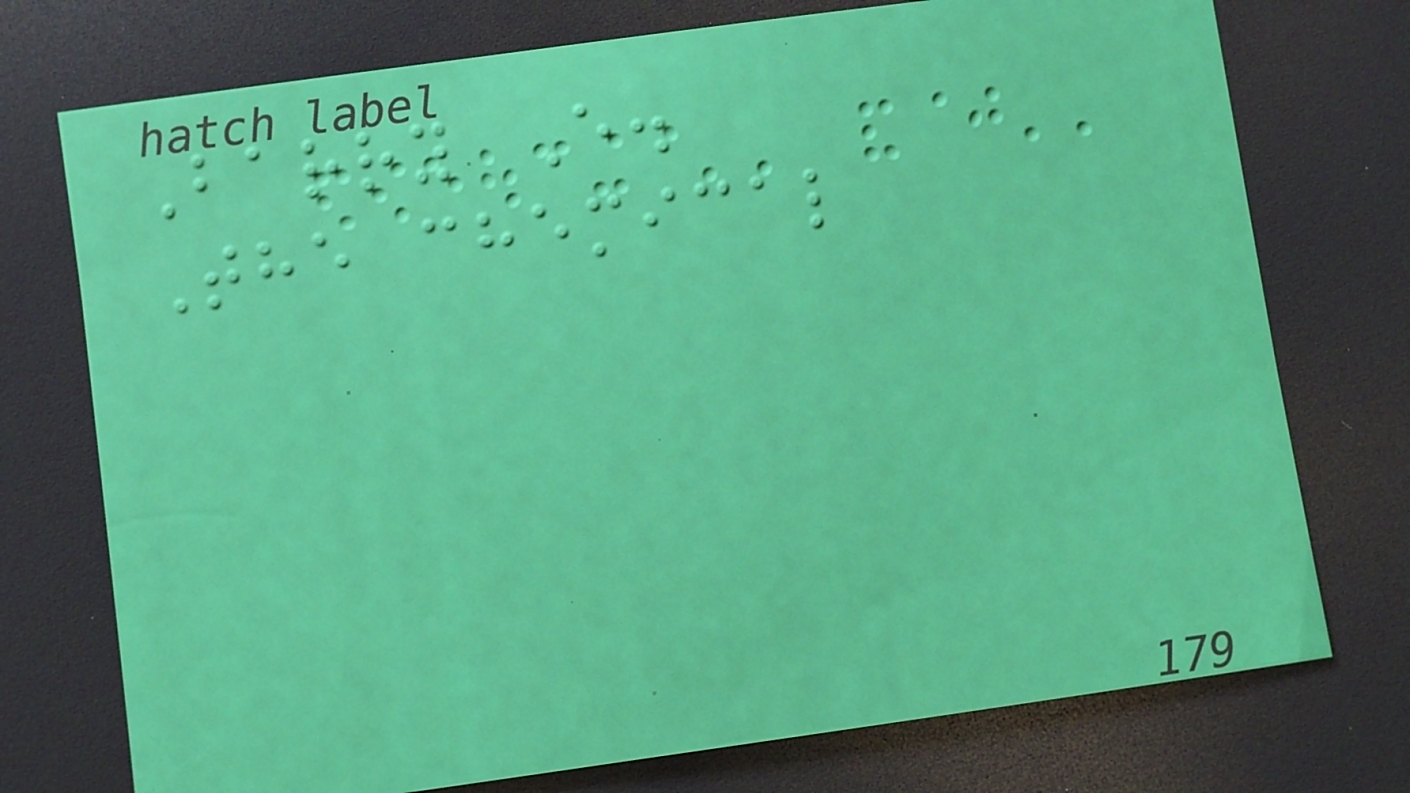Barry E.
The chemical
